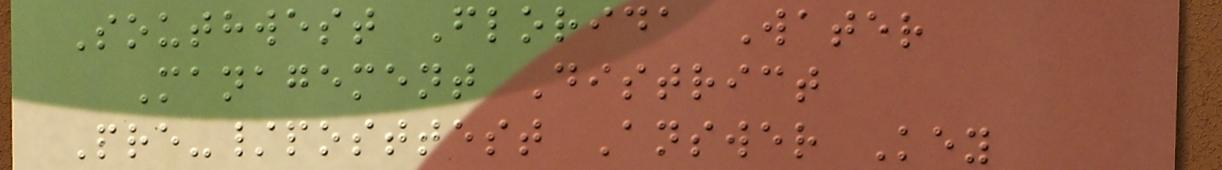Southwest Florida Water
Management District
Pre-/posttest Answer Key
